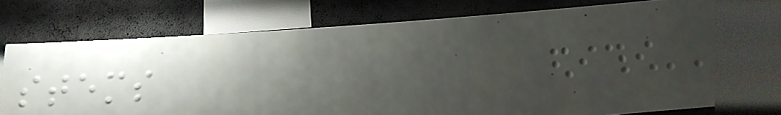stems
